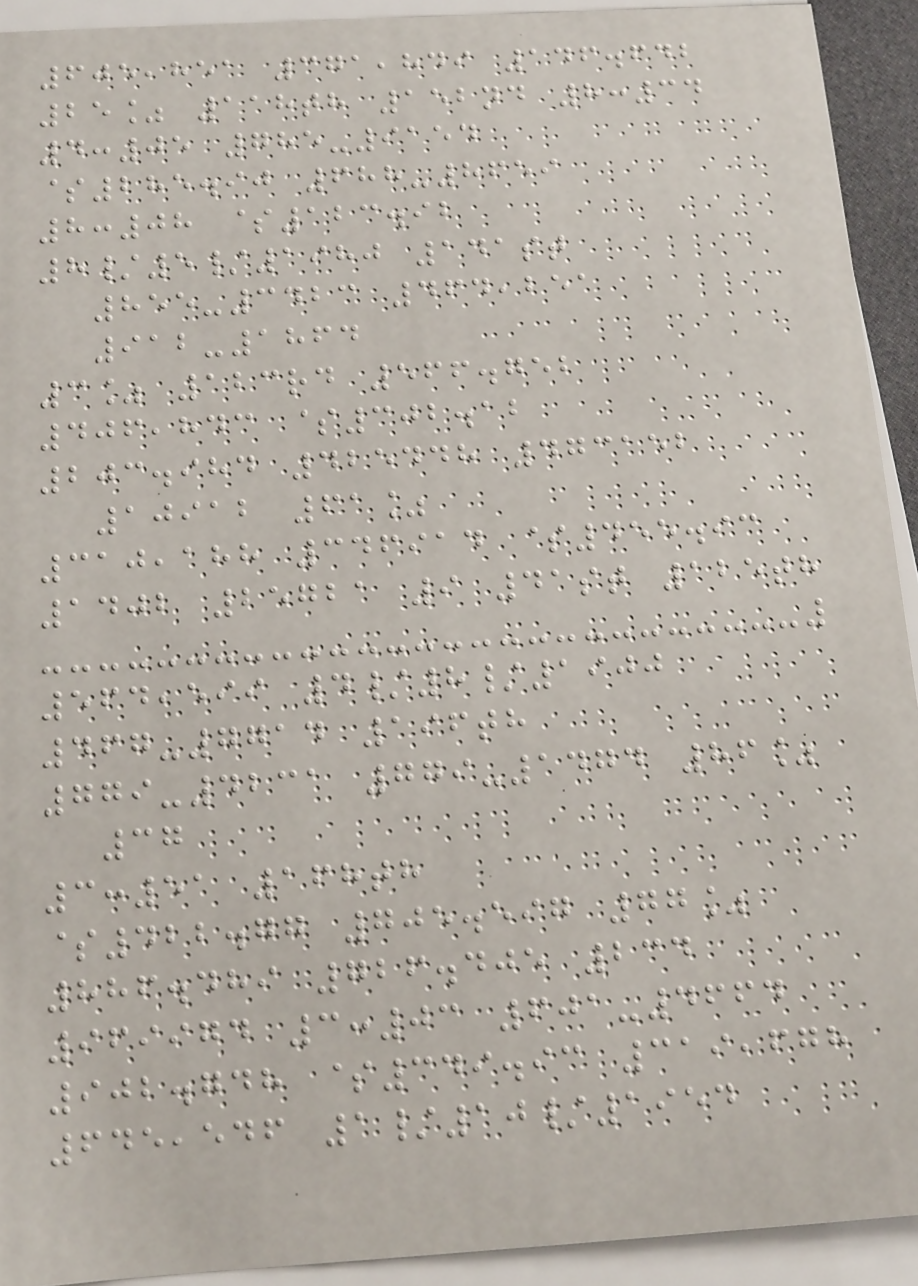605,851 371,849 146.642
25% 118th 152nd 8:34
4:05 785-9154
$285.90 688-8659
8:08 $123.92
8/5/1980 141st
855-3423 464,251
912-1864
3% 123rd 566.752
406,843 $302.12
203.984 425448 473152
10912 61%
310,188 346914 $455.93
1402 25721 9 41st 125th
564,599 4/8/1900
467-7714 196th
779-4231 779-1474 86%
37
3:51 168th
$422.77 705.597 77%
886.489 726.405 234
969974 3:03 601-4664
902.748 $349.93 319,678
645,546 1/10/1954
